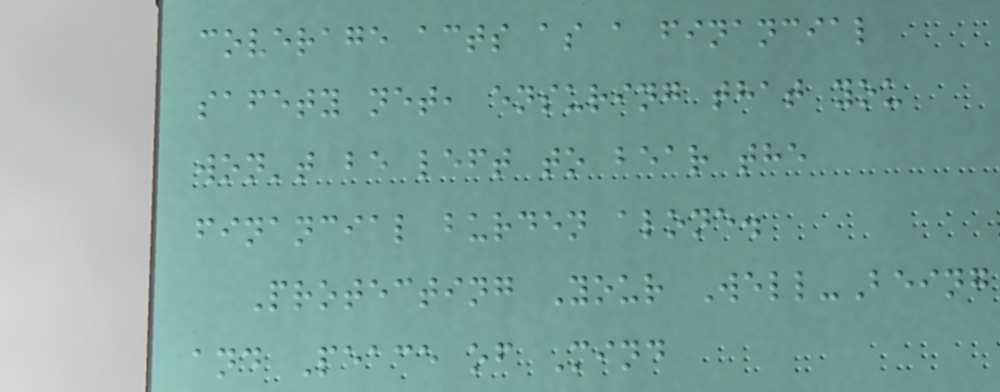coverage acts as a financial
safety net, ensuring that you
won't be left to bear the
financial burden alone.
Protecting Your Well-Being
and Peace of Mind
